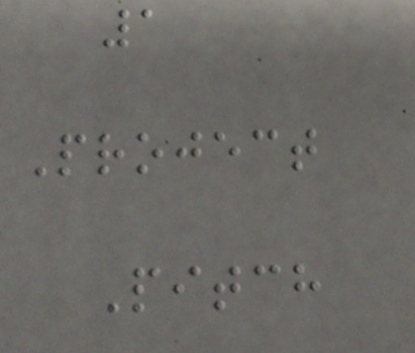1
Project
Pitch
